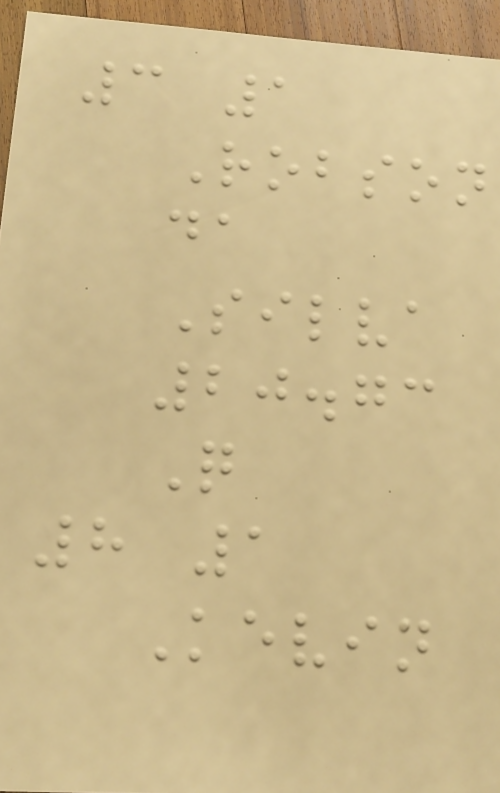3 1
Robson
da
Silva
20.73
Q
8 1
Kevin
